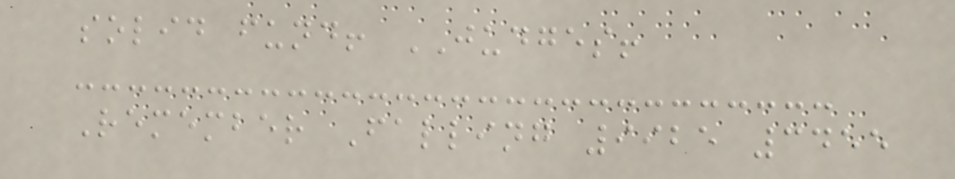solid fund! JUDGES!
Remember Falling 9925 3455
